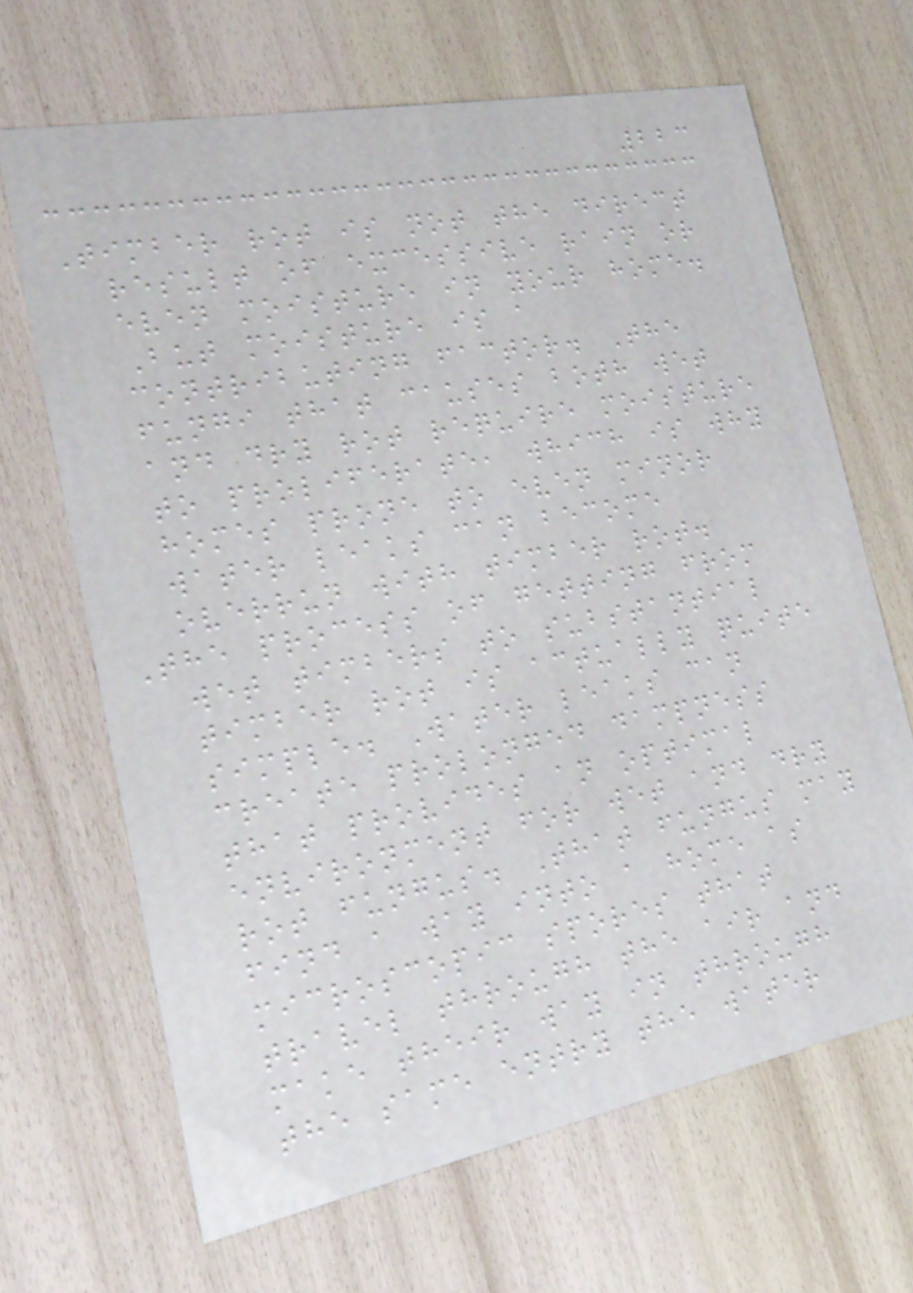223
Timber rot is not the direct
result of excessive rain or
even moisture in your home.
But moisture is a
contributing factor. The
fungi that causes both wet
and dry rot require moisture
to proliferate, which is why
homes prone to even minor
water leaks can become
overrun with timber rot.
The process of getting from
wet timbers to substantial
timber rot is actually quite
simple. Water leaks can
create prolonged dampness
that provides an optimal
environment for wet and dry
rot fungus. That fungus may
find a way into a home as
microscopic spores that
travel through the air and
make their way in through
the same entry the water
